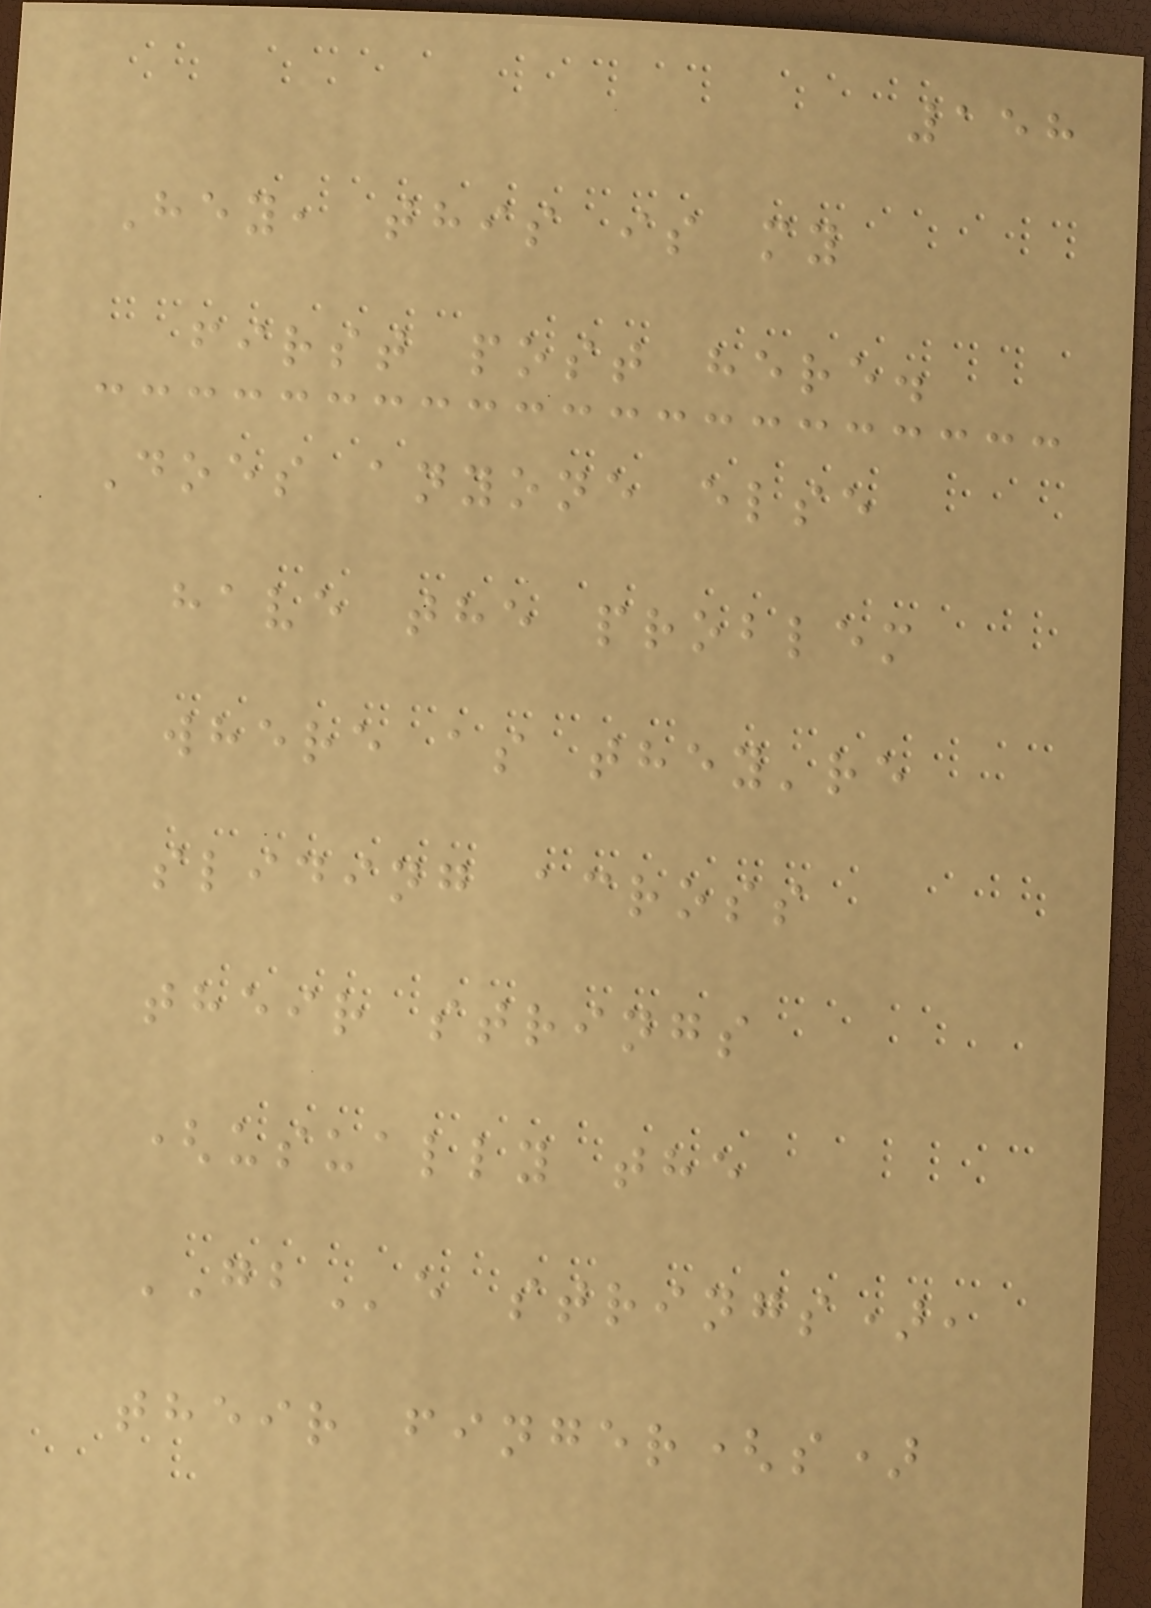158
Hey, this is my
first post here.
Does anyone else
have the problem
where as they're
sliding across
their strings
(usually the
GBe strings),
their finger(s)
